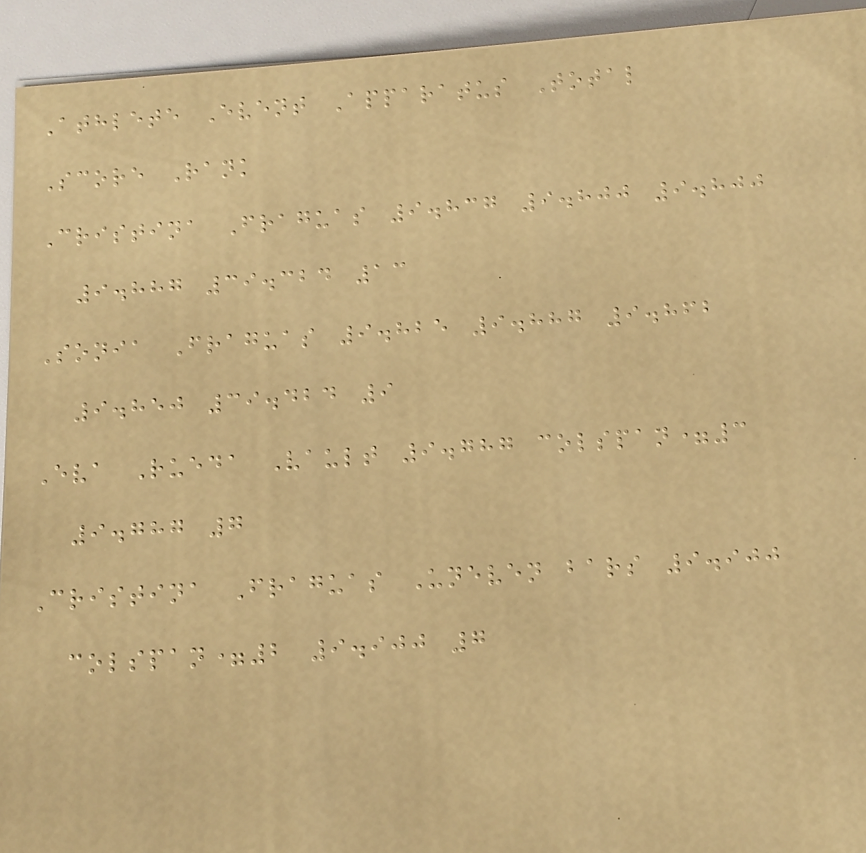Athlete Event Apparatus Total
Score Rank
Cristina Fraguas 9.837 9.800 9.800
9.887 39.324 13
Sonia Fraguas 9.825 9.887 9.862
9.850 39.424 9
Eva Rueda Vault 9.787 colspan=3
9.787 7
Cristina Fraguas Uneven bars 9.900
colspan=2 9.900 7
